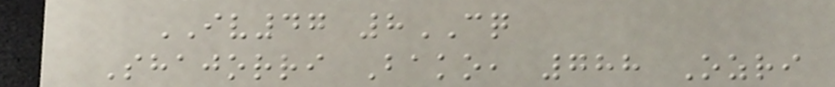IV47 8CQ
Shajorri Bako, 788 Ozri
